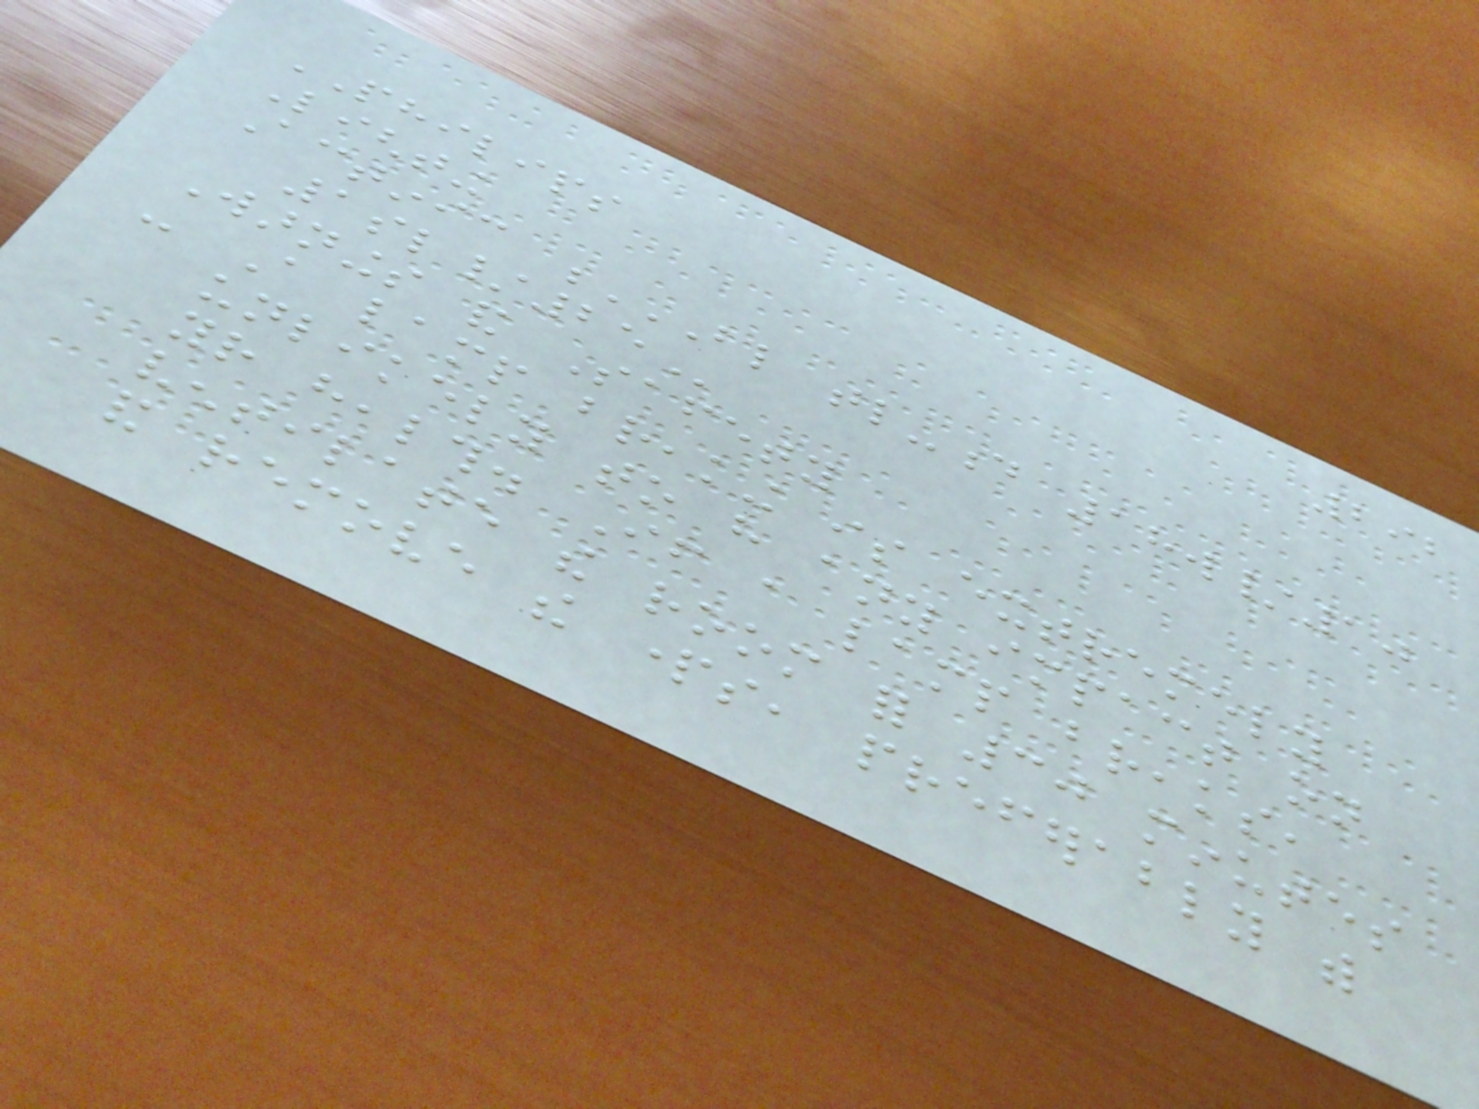292
PHILIPS
Lighting
Actinic BL TL-D 18W/10
1SL/25
Warnings and Safety
- A lamp breaking is extremely
unlikely to have any impact on
your health. If a lamp breaks,
ventilate the room for 30 minutes
and remove the parts, preferably with
